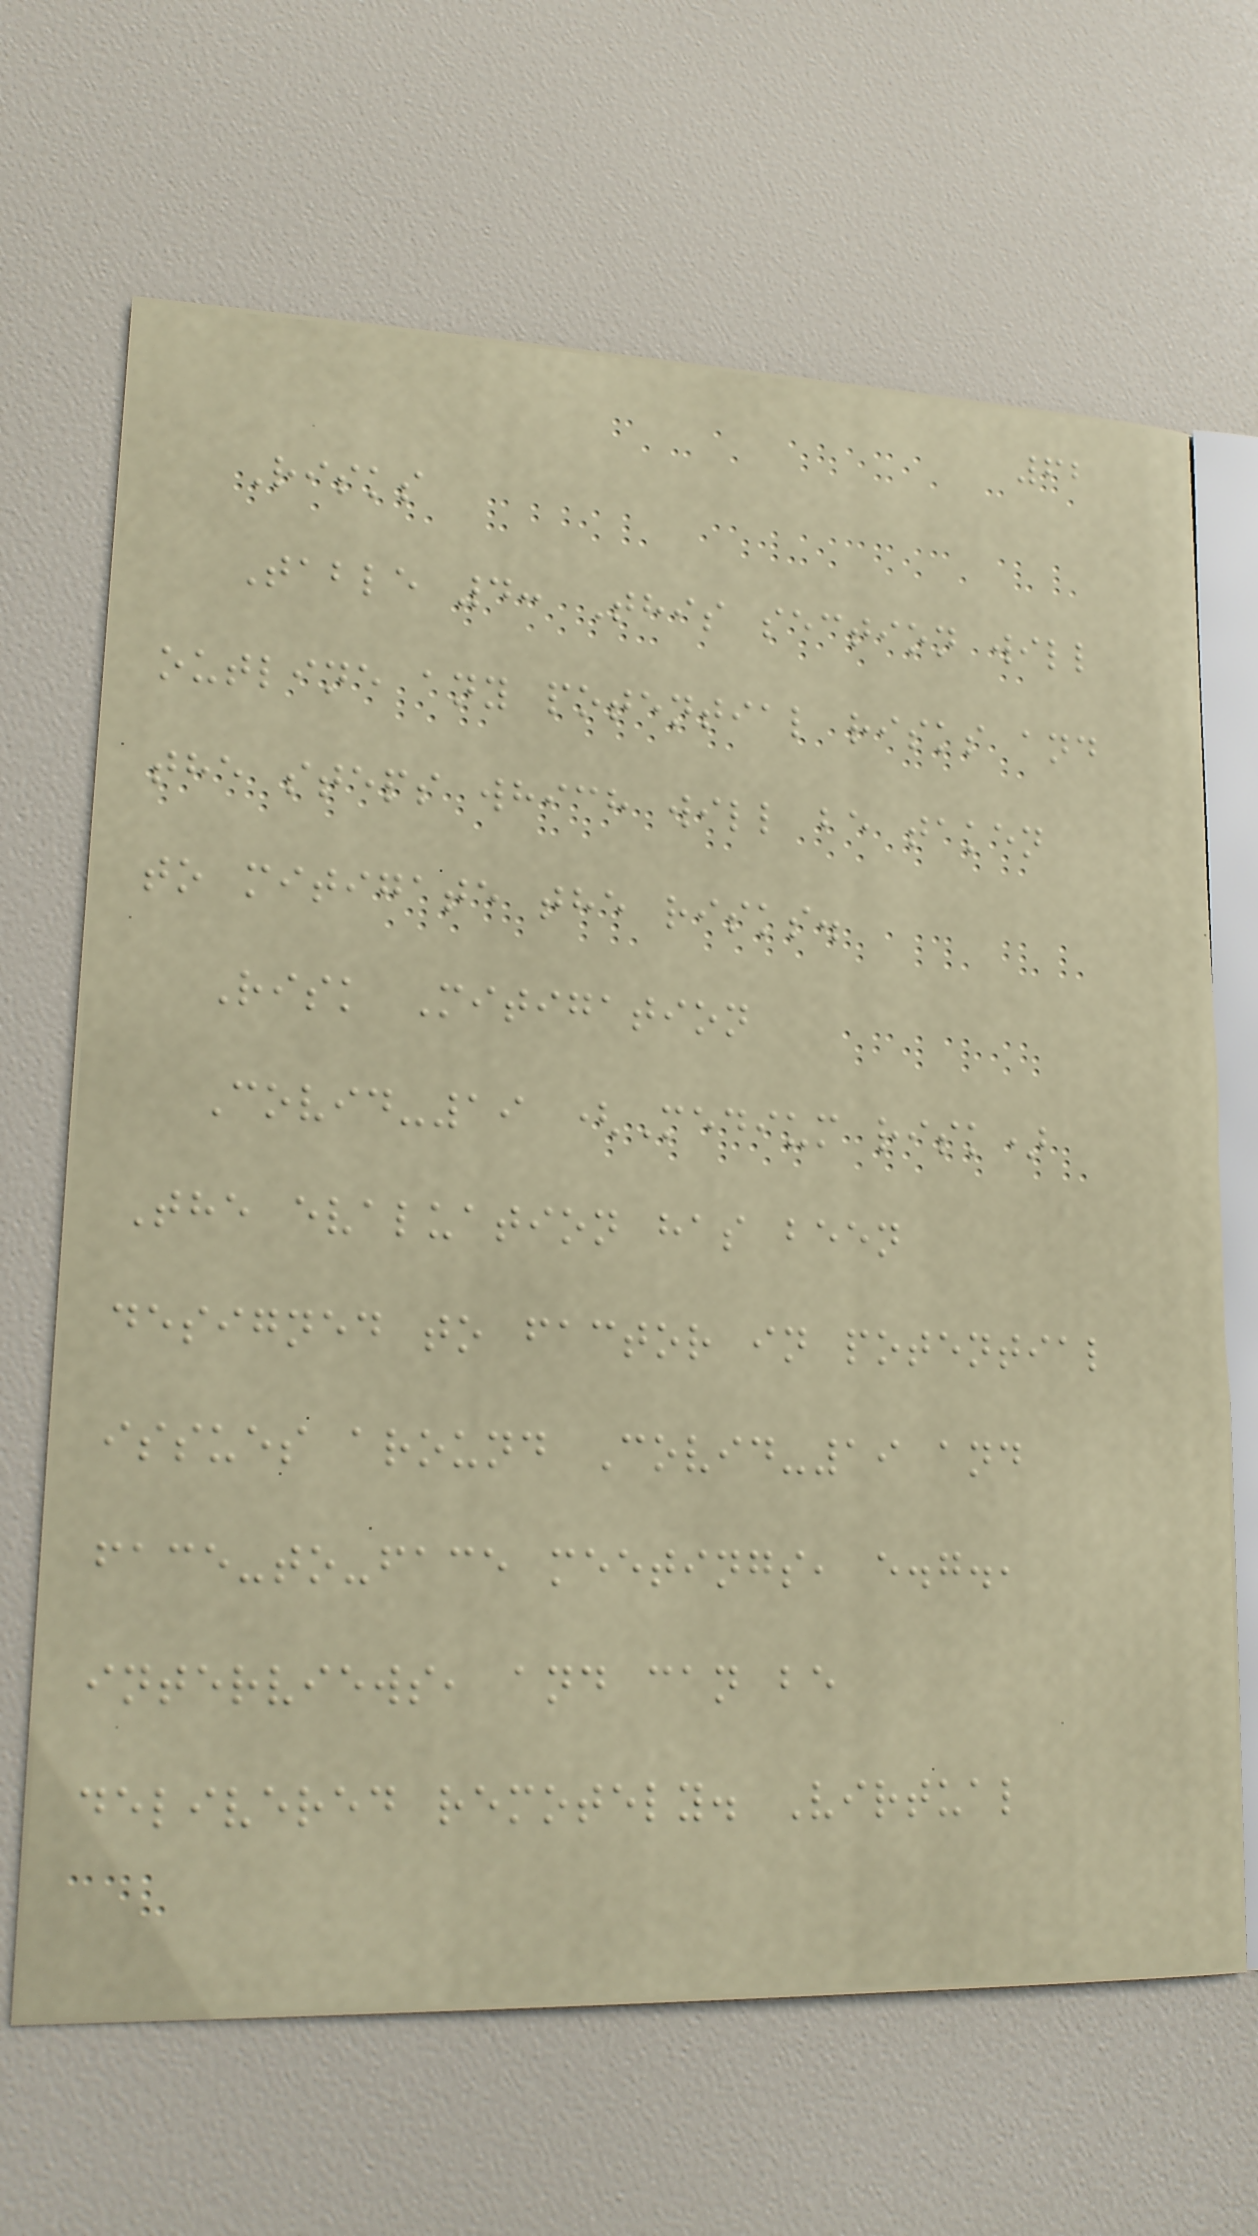62
Risks
Table 4: This section will
outline any potential risks and
the steps which will be taken
to mitigate the risks.
Risk Mitigation
Covid-19 (Medium risk)
The evaluation has been
designed to factor in potential
issues around Covid-19 and
face-to-face meetings, e.g.,
interviews, and can be
delivered remotely. Virtual
